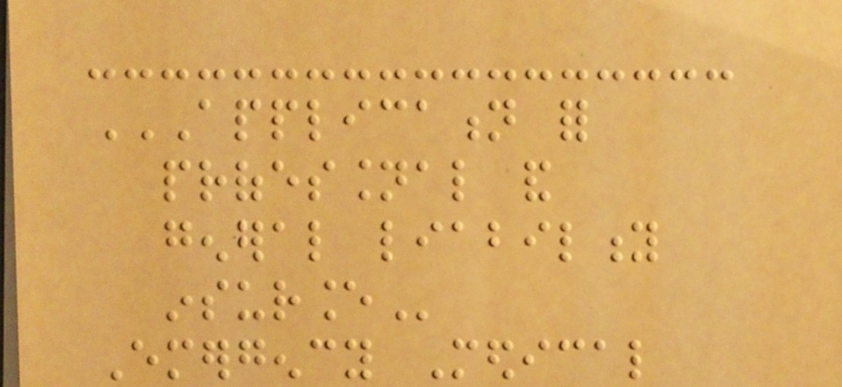APPLICATION FOR
PROFESSIONAL AND
GENERAL LIABILITY
INSURANCE
Emergency Medical
